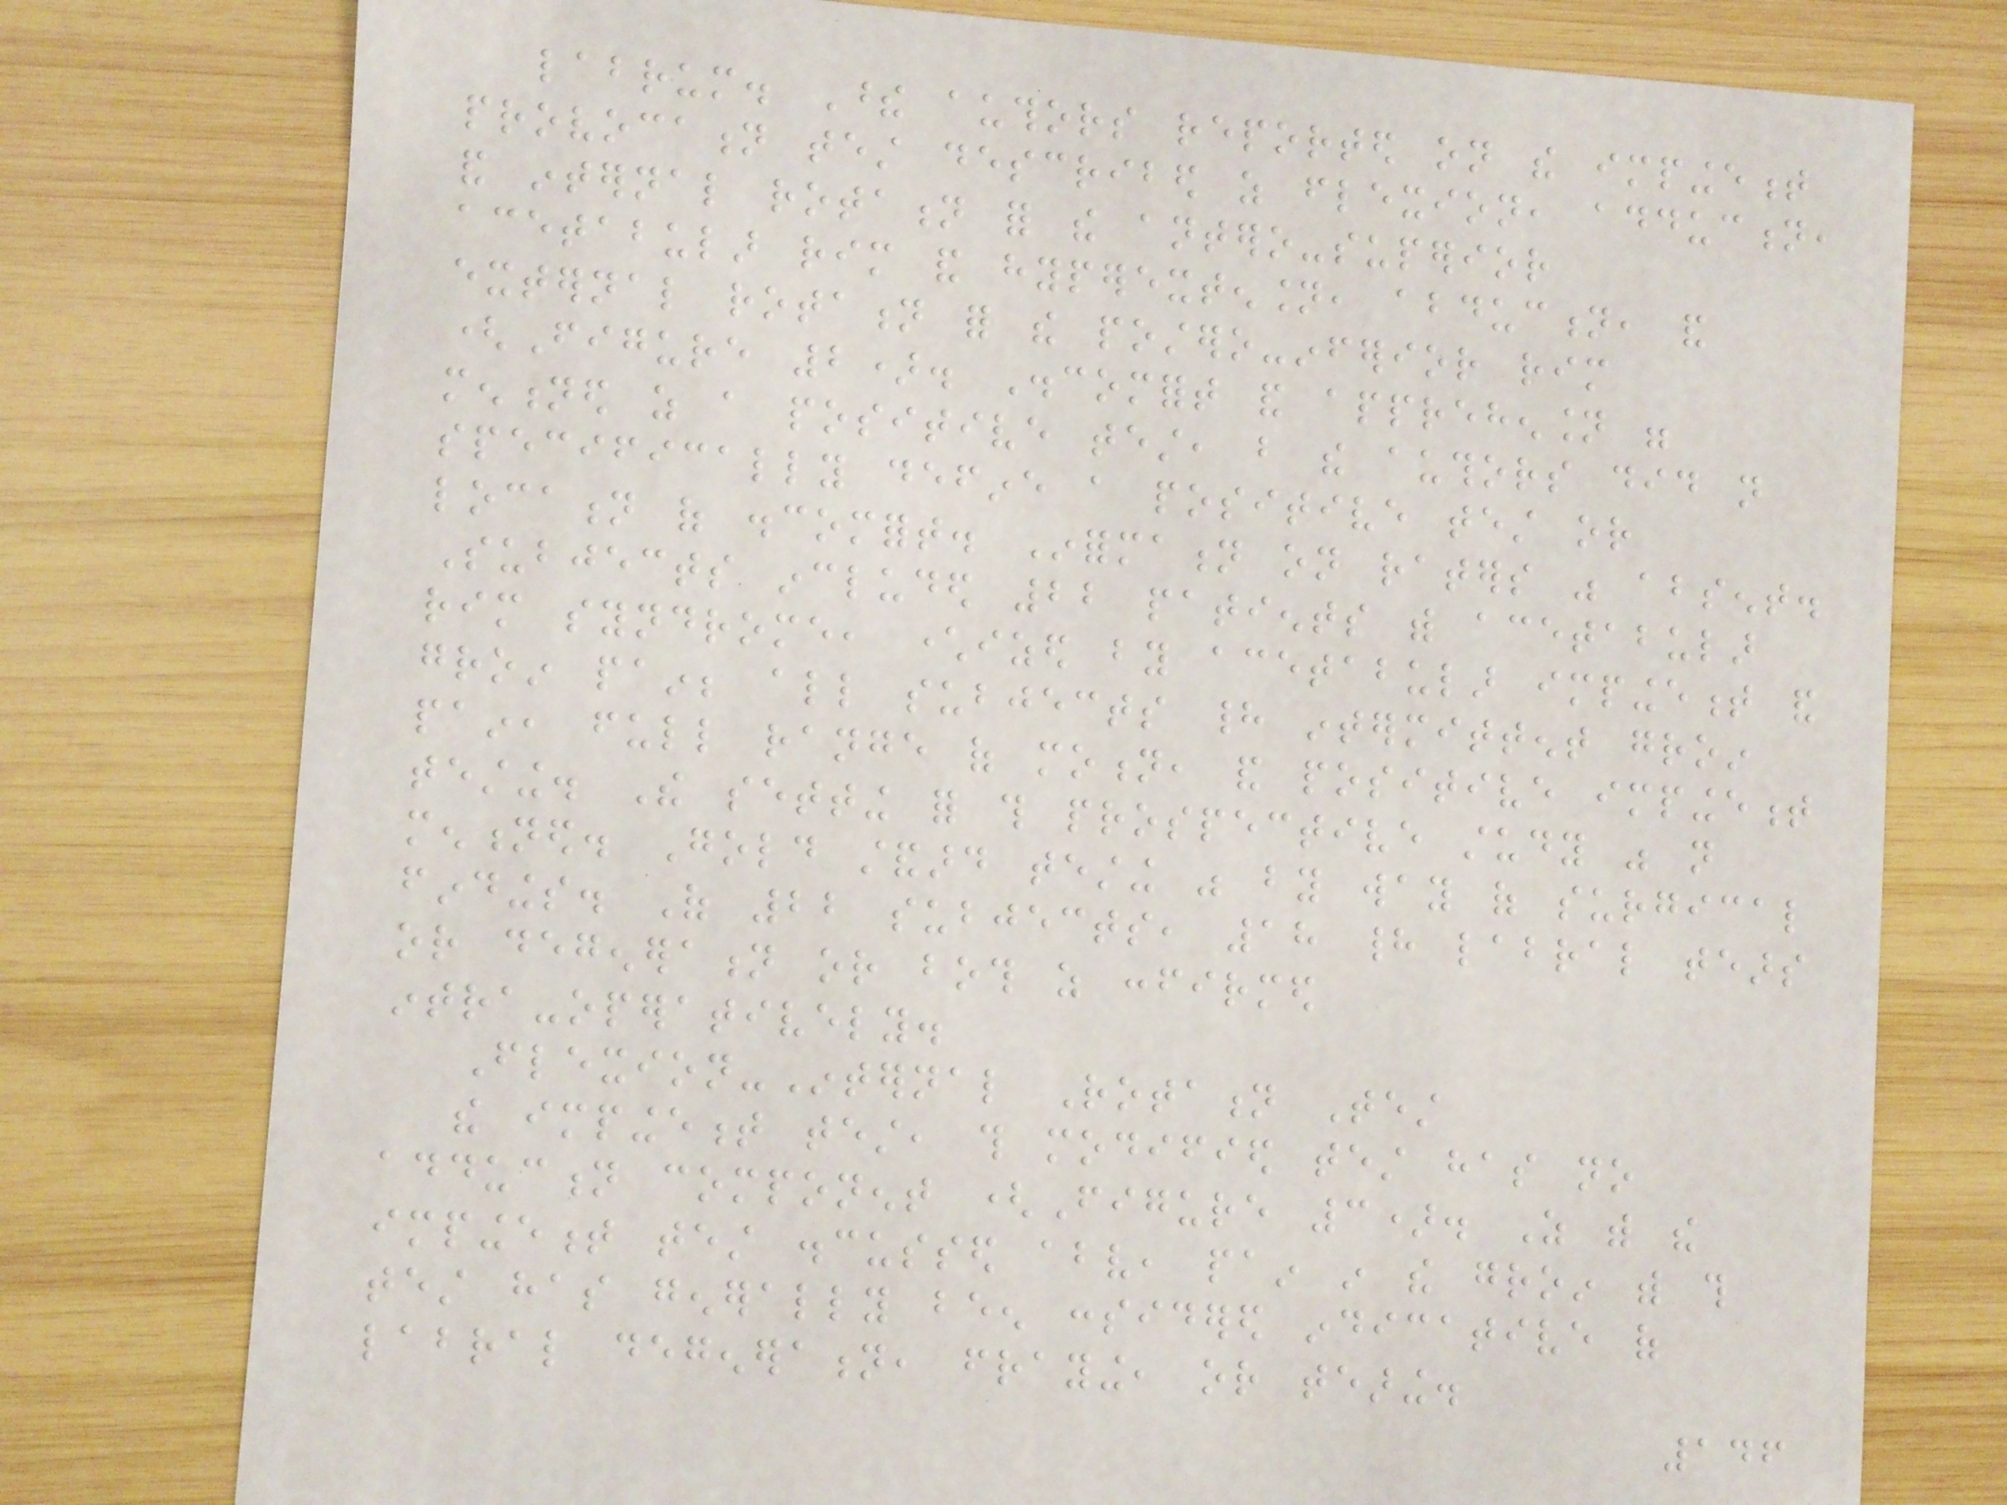labrum. These authors reported on the impingement
provocation test described as flexion, adduction,
and internal rotation for the antero-superior
acetabular rim and hyperextension, abduction, and
external rotation for the postero-inferior rim
(Figure 2). Discomfort and apprehension were
mentioned as a positive test, but the authors did not
specifically define a positive test or
location of discomfort. Information on raters was absent.
Subjects included 22 patients with acetabular
rim syndrome, characterized by acetabular impingement and
groin pain; all subjects had intermittent groin
pain, full range of motion, and positive impingement
testing. The setting for this prospective study was not
mentioned. Gold standard testing was by way of surgical
findings. Of 22 subjects, 18 had labral tears
or degeneration or both as confirmed
intra-operatively.
Flexion-Internal Rotation Test
the impingement test, this modified test has no
adduction component (Figure 3). As with the
impingement test discussed above, pain in the groin with this
test has generally been considered indicative of
labral degeneration, fraying, or tearing.
146
